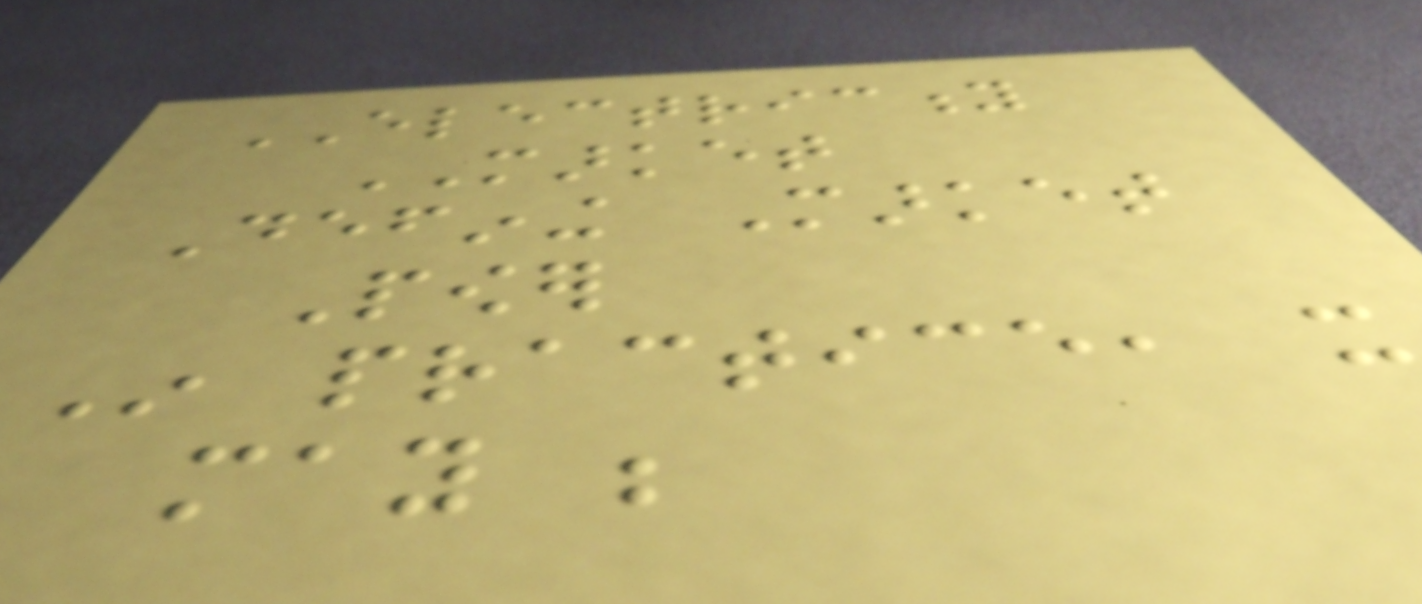ELECTRICITY
MARKET
Defining Market
Power
In practice, it
may be
